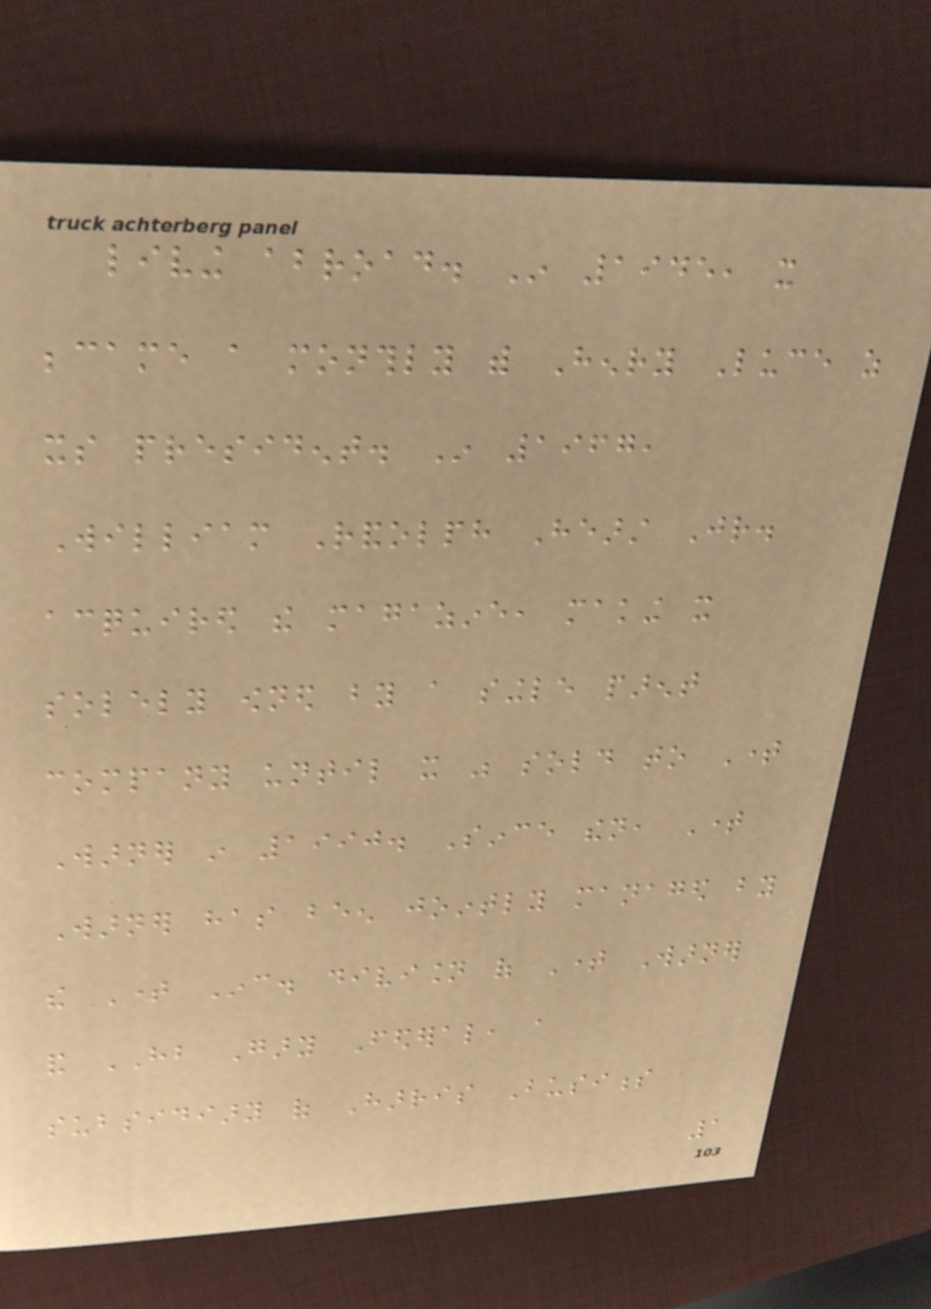living abroad. In 1945, it
became a monthly with Henry Luce as
its president. In 1967,
William Randolph Hearst Jr.
acquired the magazine, making it
solely owned by a single parent
company until it was sold to Time
Warner in 1990. Since then, Time
Warner has been jointly managed by
the Time Inc. division of Time Warner
and HB Gary Federal, a
subsidiary of Harris Business
1
